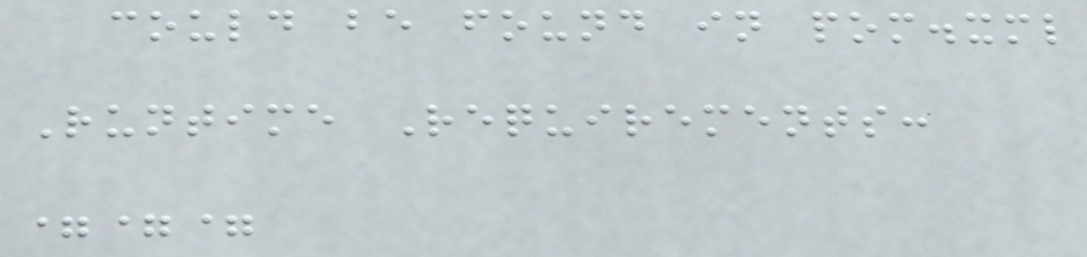could be found in pom.xml
Runtime Requirements:
===
